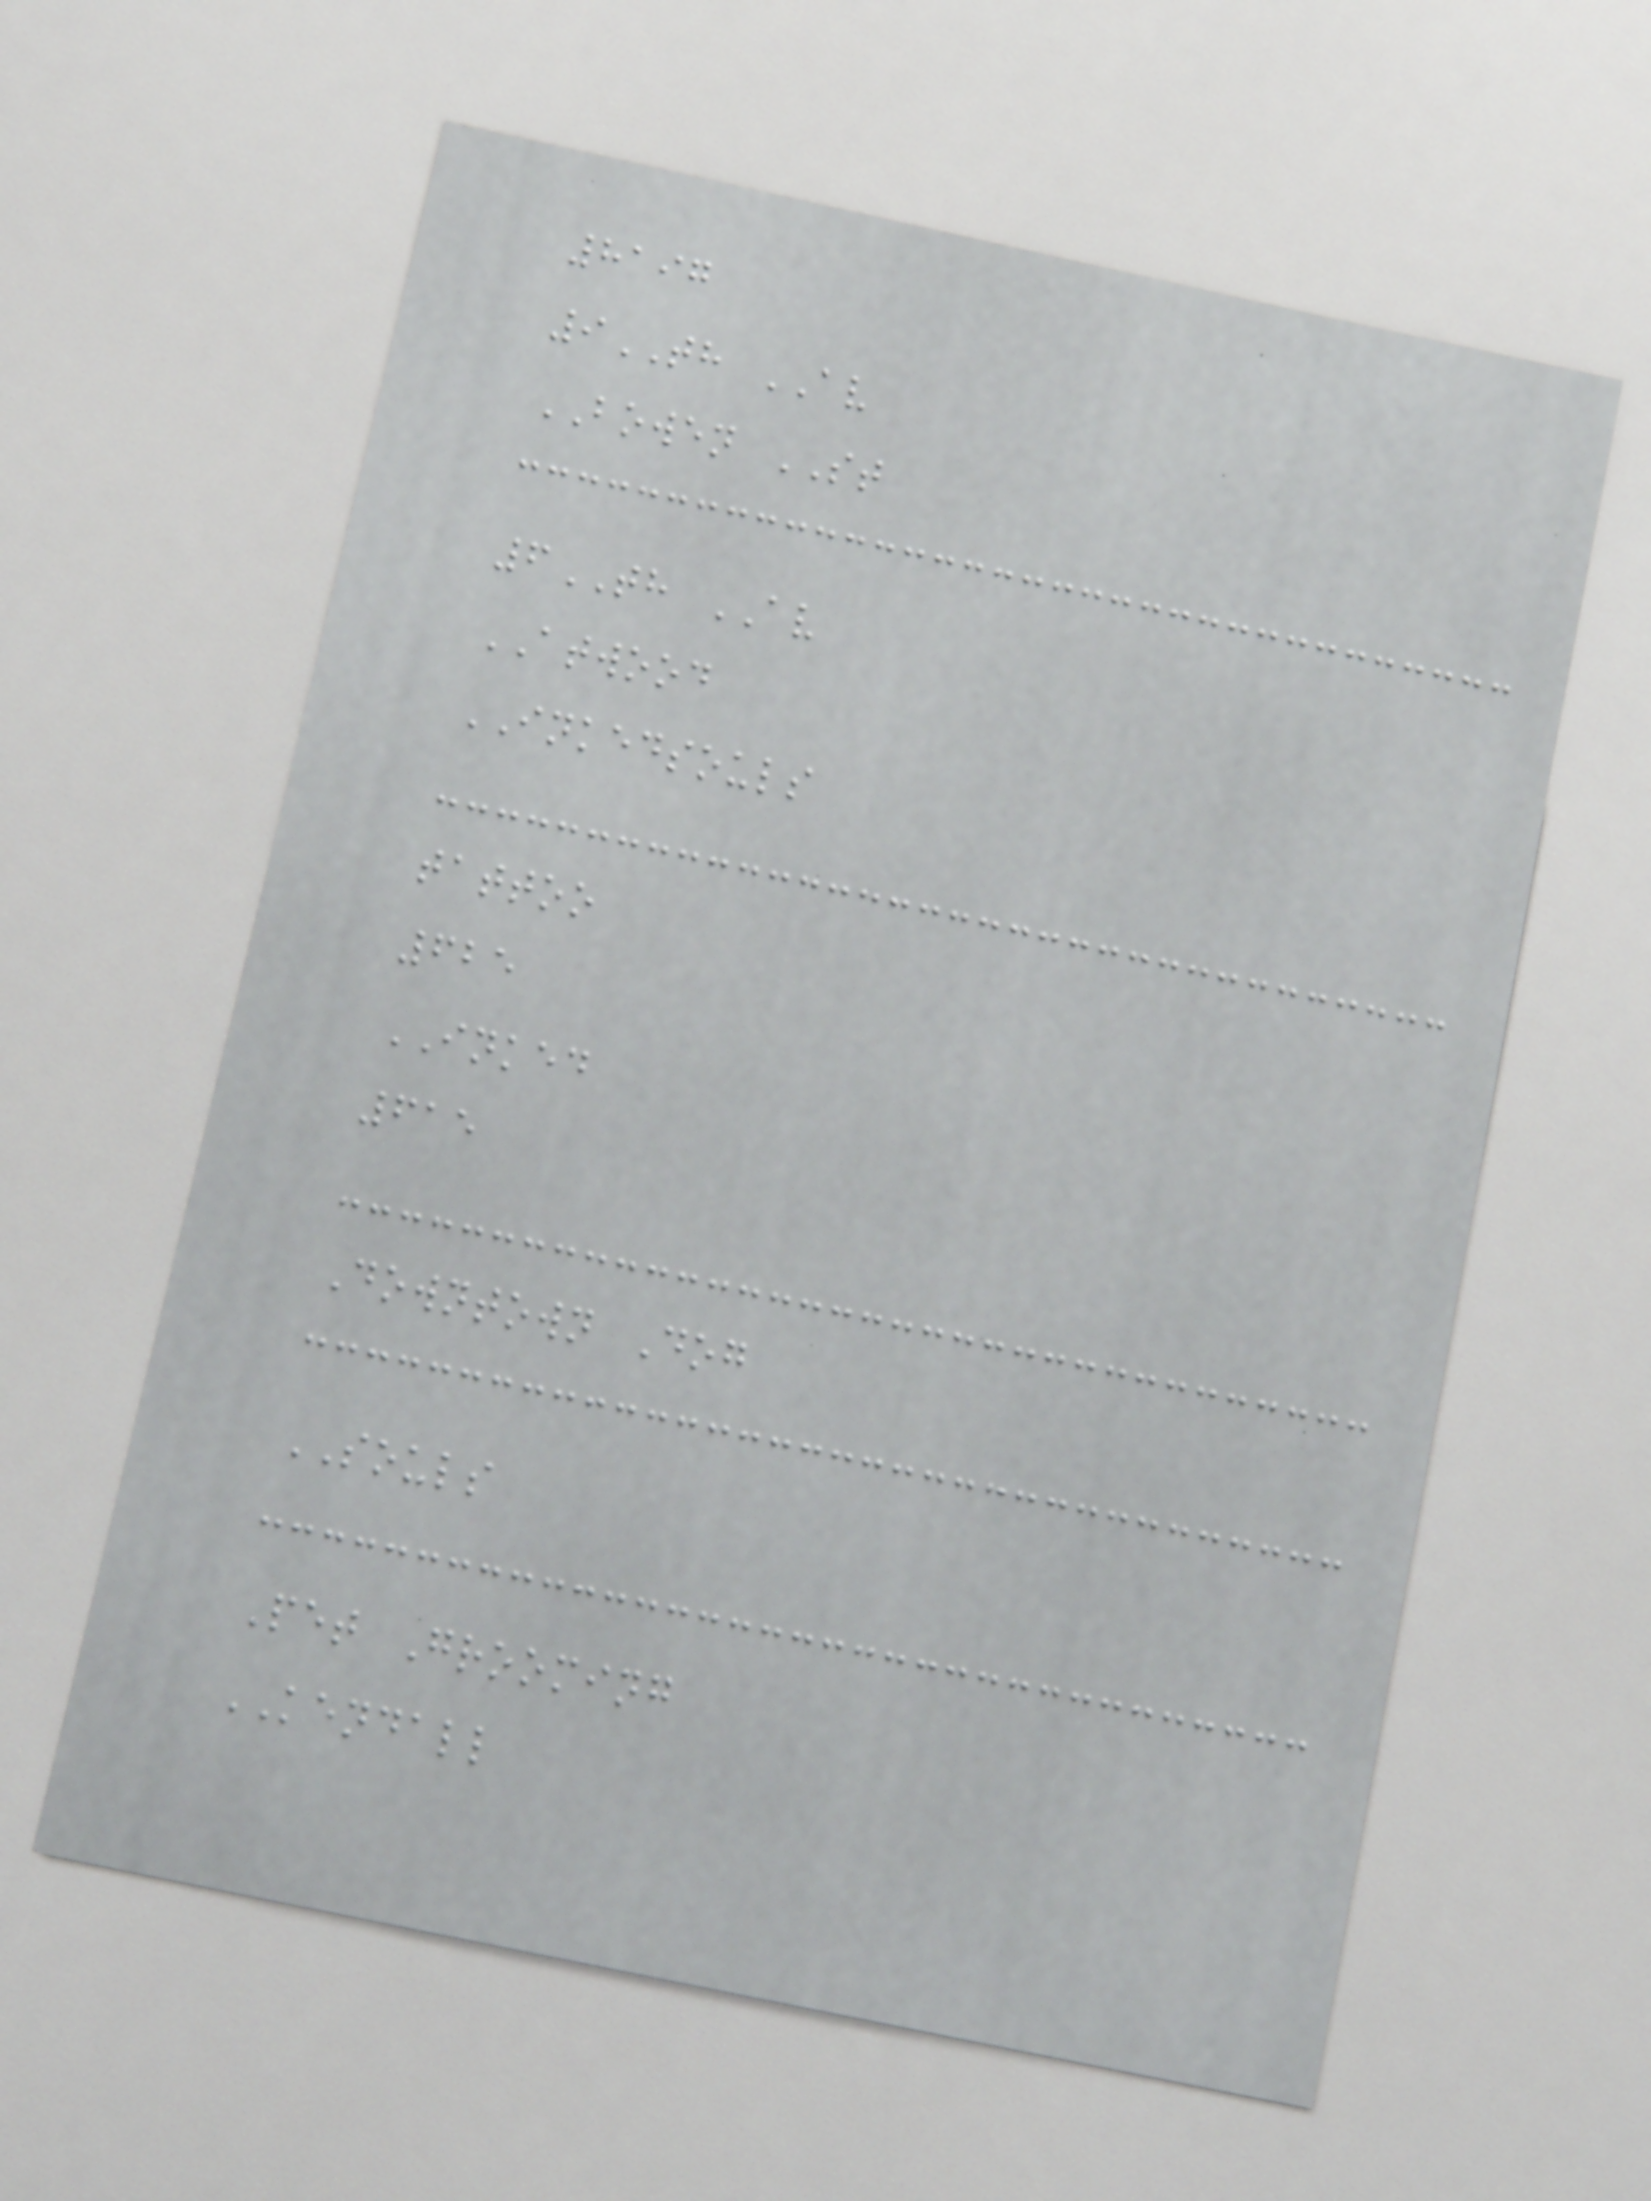8197
9TH AV
BOWEN ST
6TH AV
ATWOOD
INKEDSOULS
tattoo
625
INKED
615
Downtown Dog
SOULS
Pet Grooming
KENDALL
